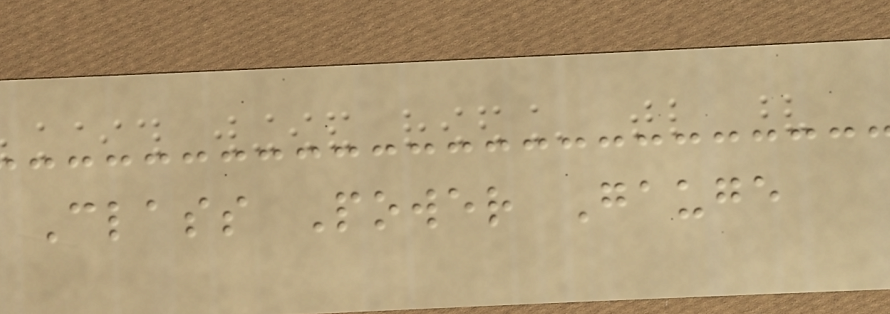Class Power Gauge
